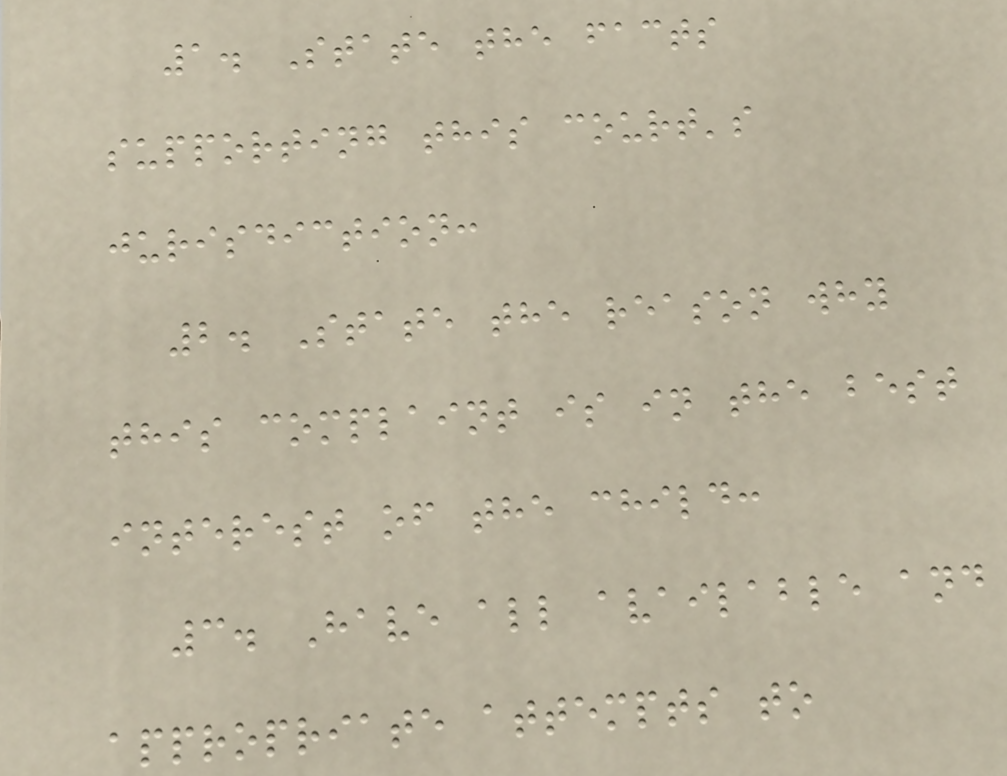1. State the facts
supporting this court's
jurisdiction:
2. State the reason why
this complaint is in the best
interest of the child:
3. Have all available and
appropriate attempts to
